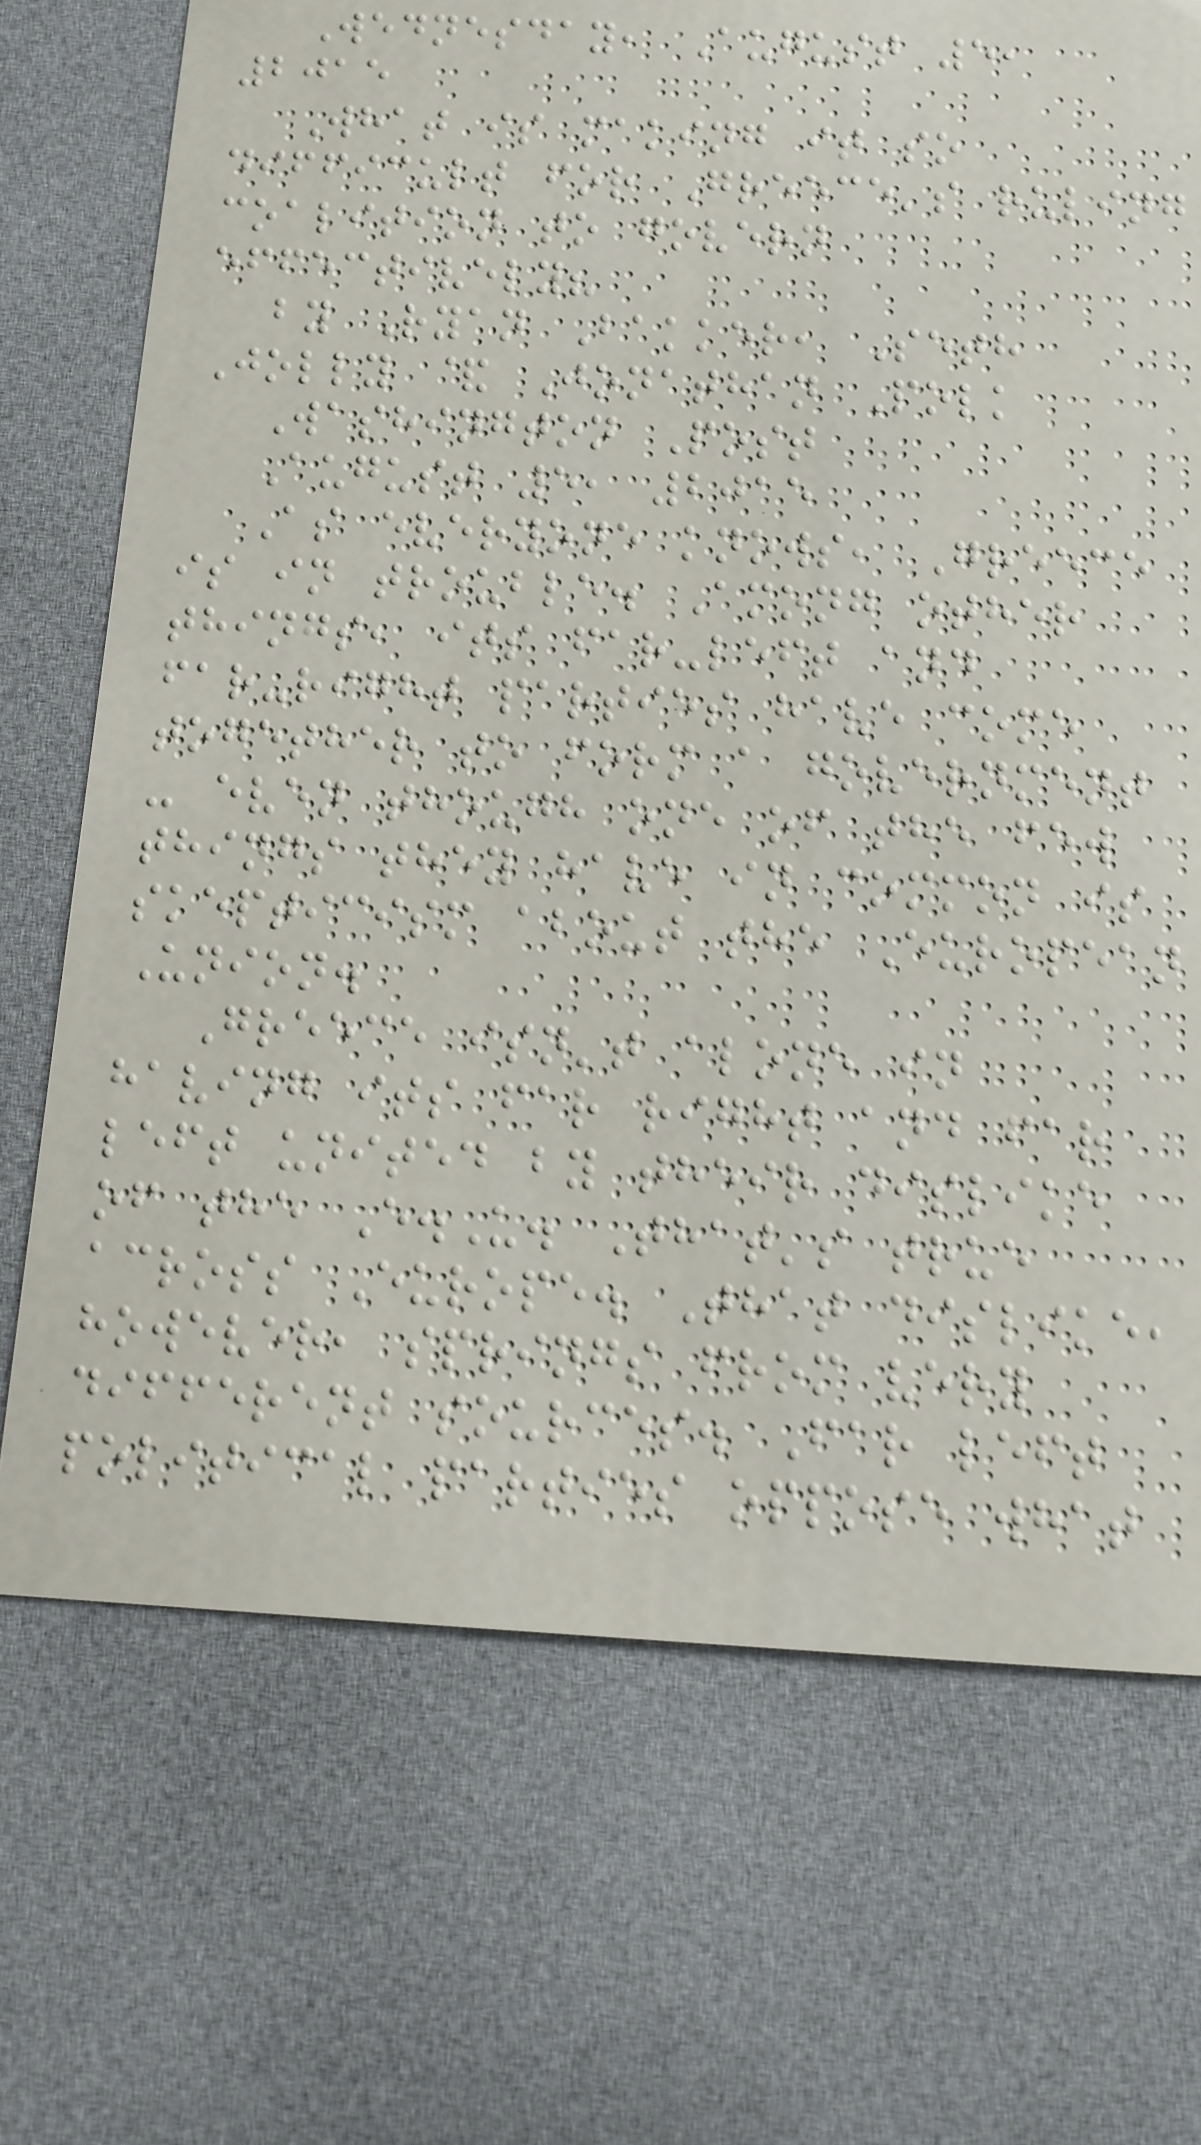Wednesday, August 5,
2015
What is making it so
difficult for Greece's ruling
coalition to govern
effectively?
by Ryan Bakker, Seth
Jolly & Jonathan Polk
Washington Post
August 5, 2015
As everyone knows, Greece
is in trouble. Among other
things, its far-left and
far-right parties have come
together to form a government
- even though one of the few
things they have in common is
skepticism about the European
Union.
Greece isn't alone in
having its far right and far
left united by their dislike
of the E.U. That's true
across Europe. That dislike,
however, springs from very
different sources. Far left
political parties oppose what
